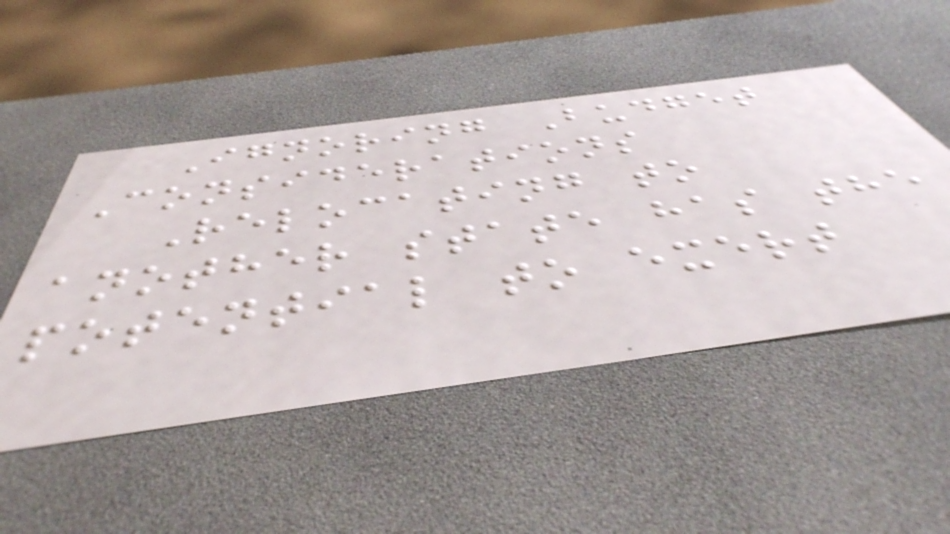Ignoring Budget
Considerations
Relocating to
another state has the
potential to exert
